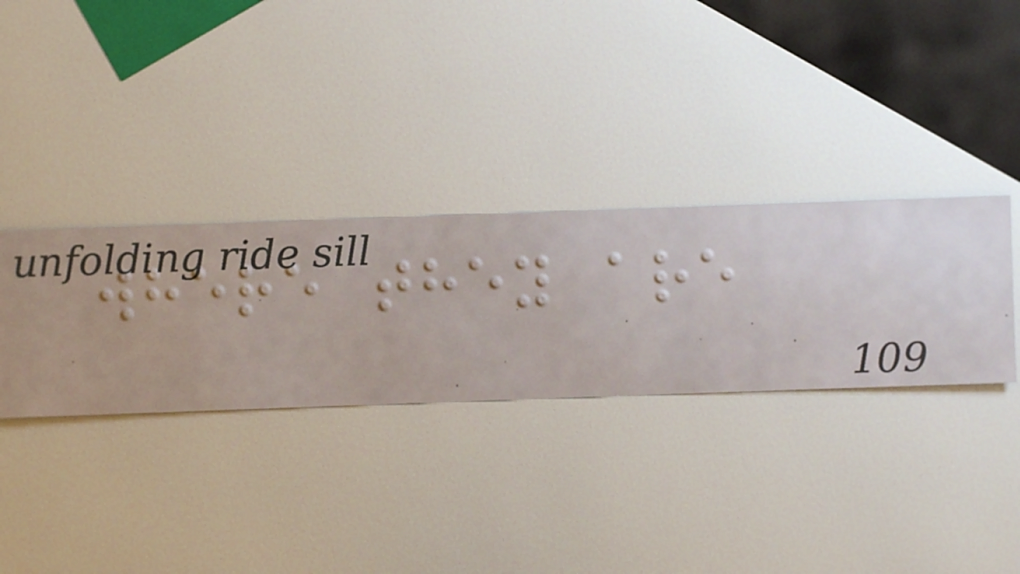where they are
